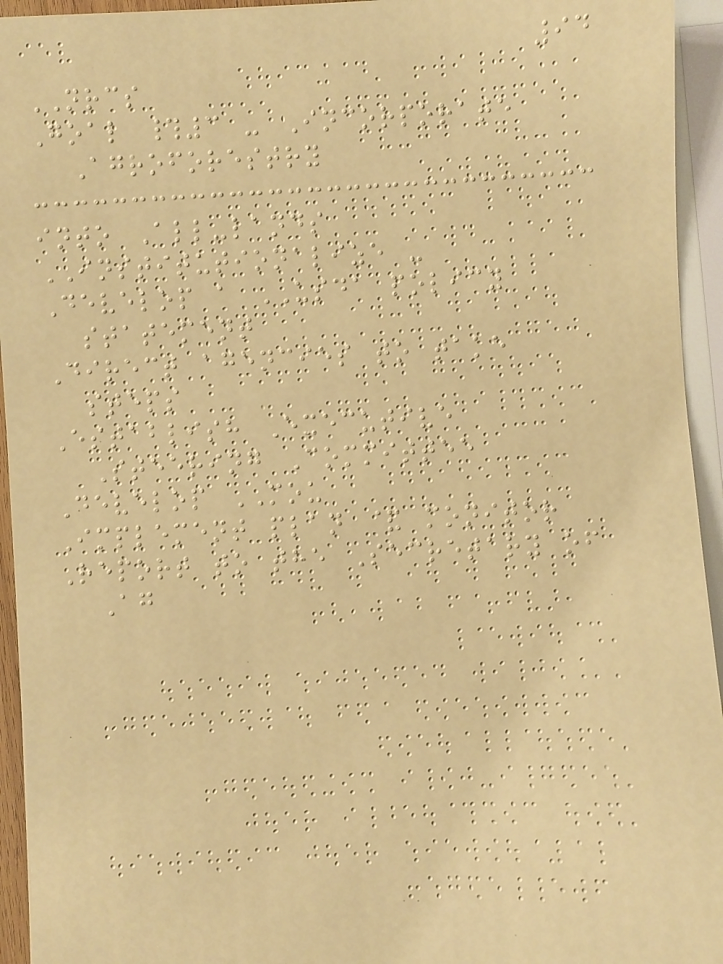94
NRCS
Goal #3 - Incorporate
Agroforestry
into All-lands
INSTITUTIONALIZE -
Develop a USDA policy
statement
Direct agencies to take
steps
Establish Executive
Steering Committee
Develop MOU
Implement plan & monitor
Report to the Secretary of
Ag
